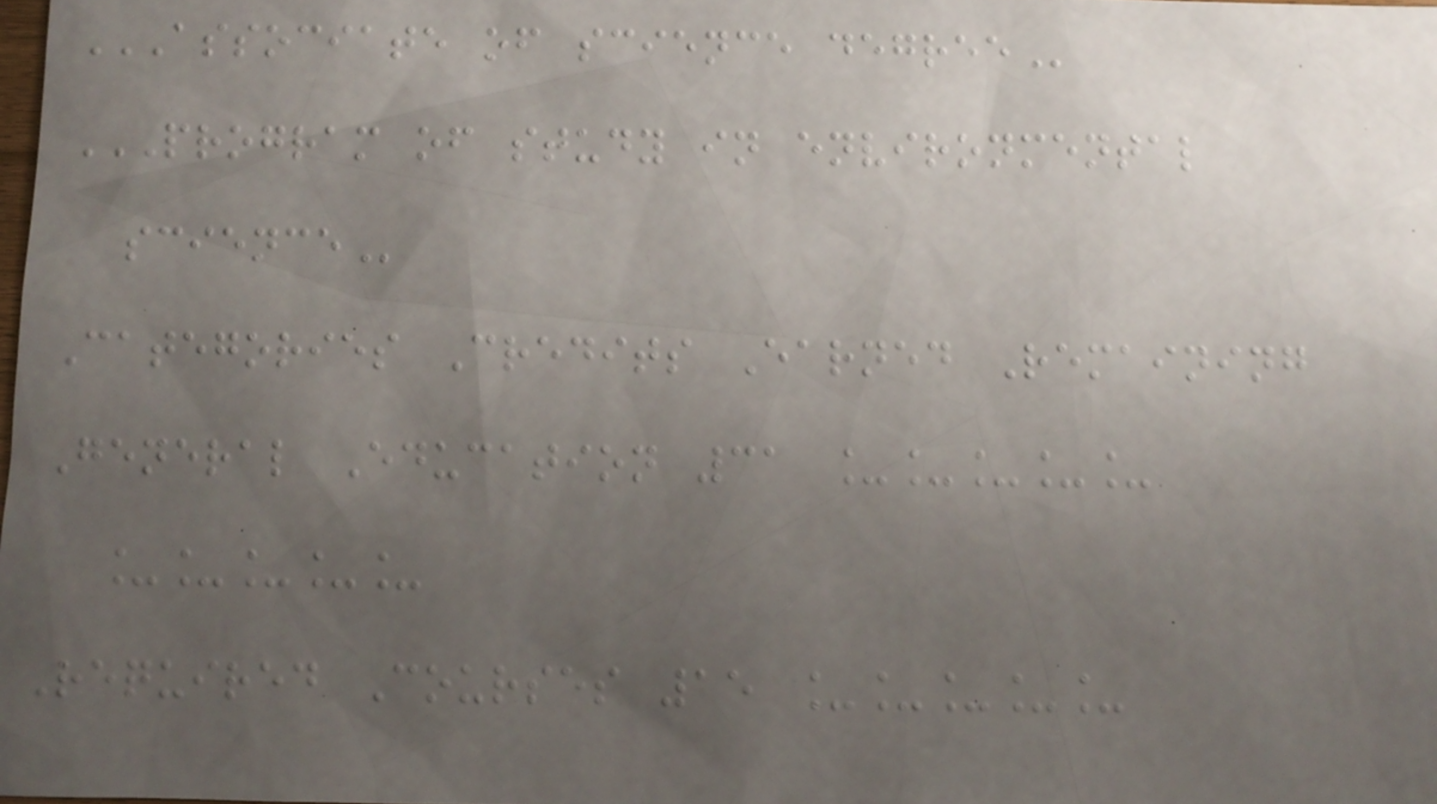ASSOCIATE OF SCIENCE DEGREE
PROGRAM OF STUDY IN ENVIRONMENTAL
SCIENCE
Categories Credits Earned Remaining
General Education 31 _____
_____
Required Courses 15 _____
